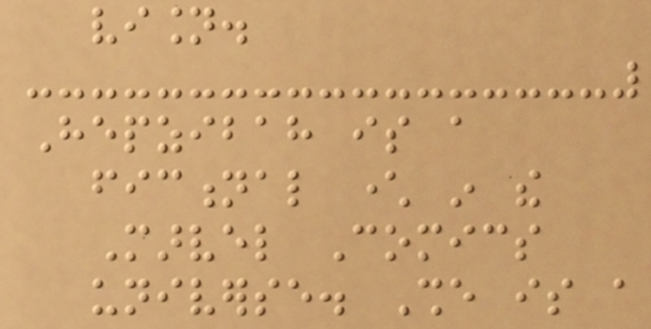vision.
Hepzibah is a
fictional character in the
Marvel Comics
universe. She is a
